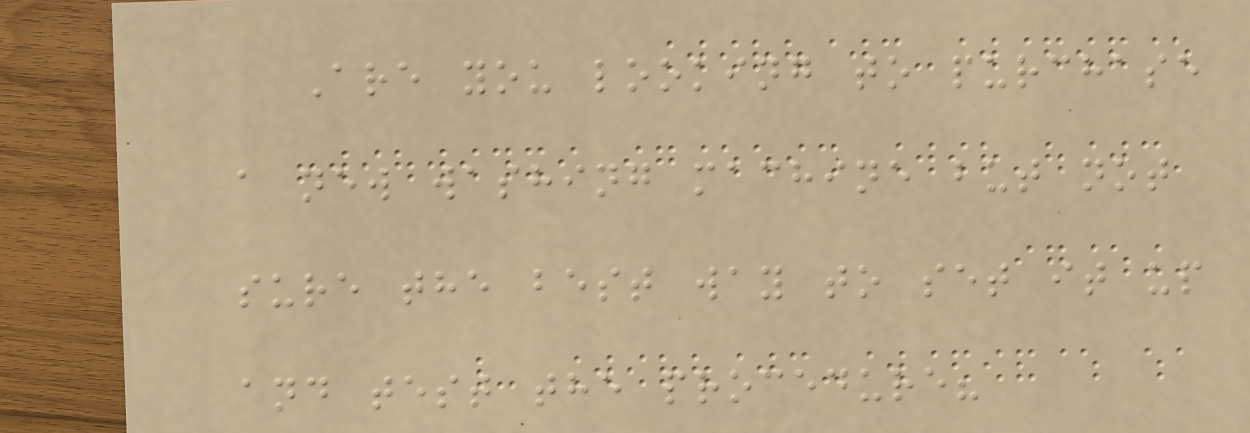Are you looking to purchase
a new washing machine but not
sure the best way to set it up
and test the procedure?
